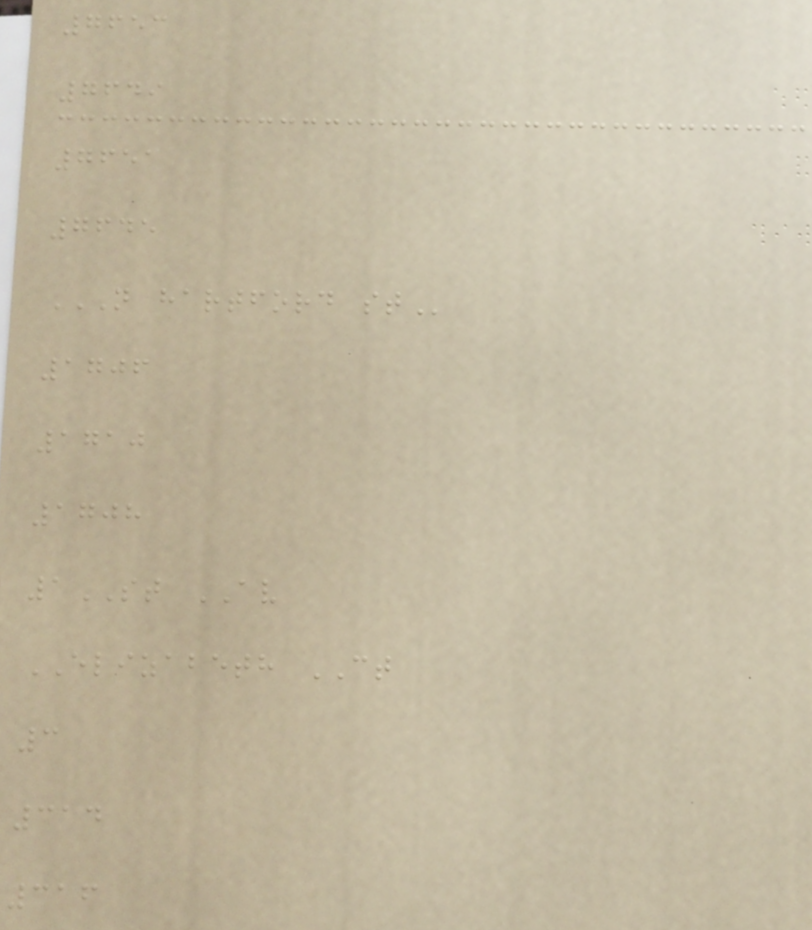7653
7649
7651
7645
N HARTFORD ST
1706
1710
1708
1ST AV
ELIZABETH CT
3
314
316
